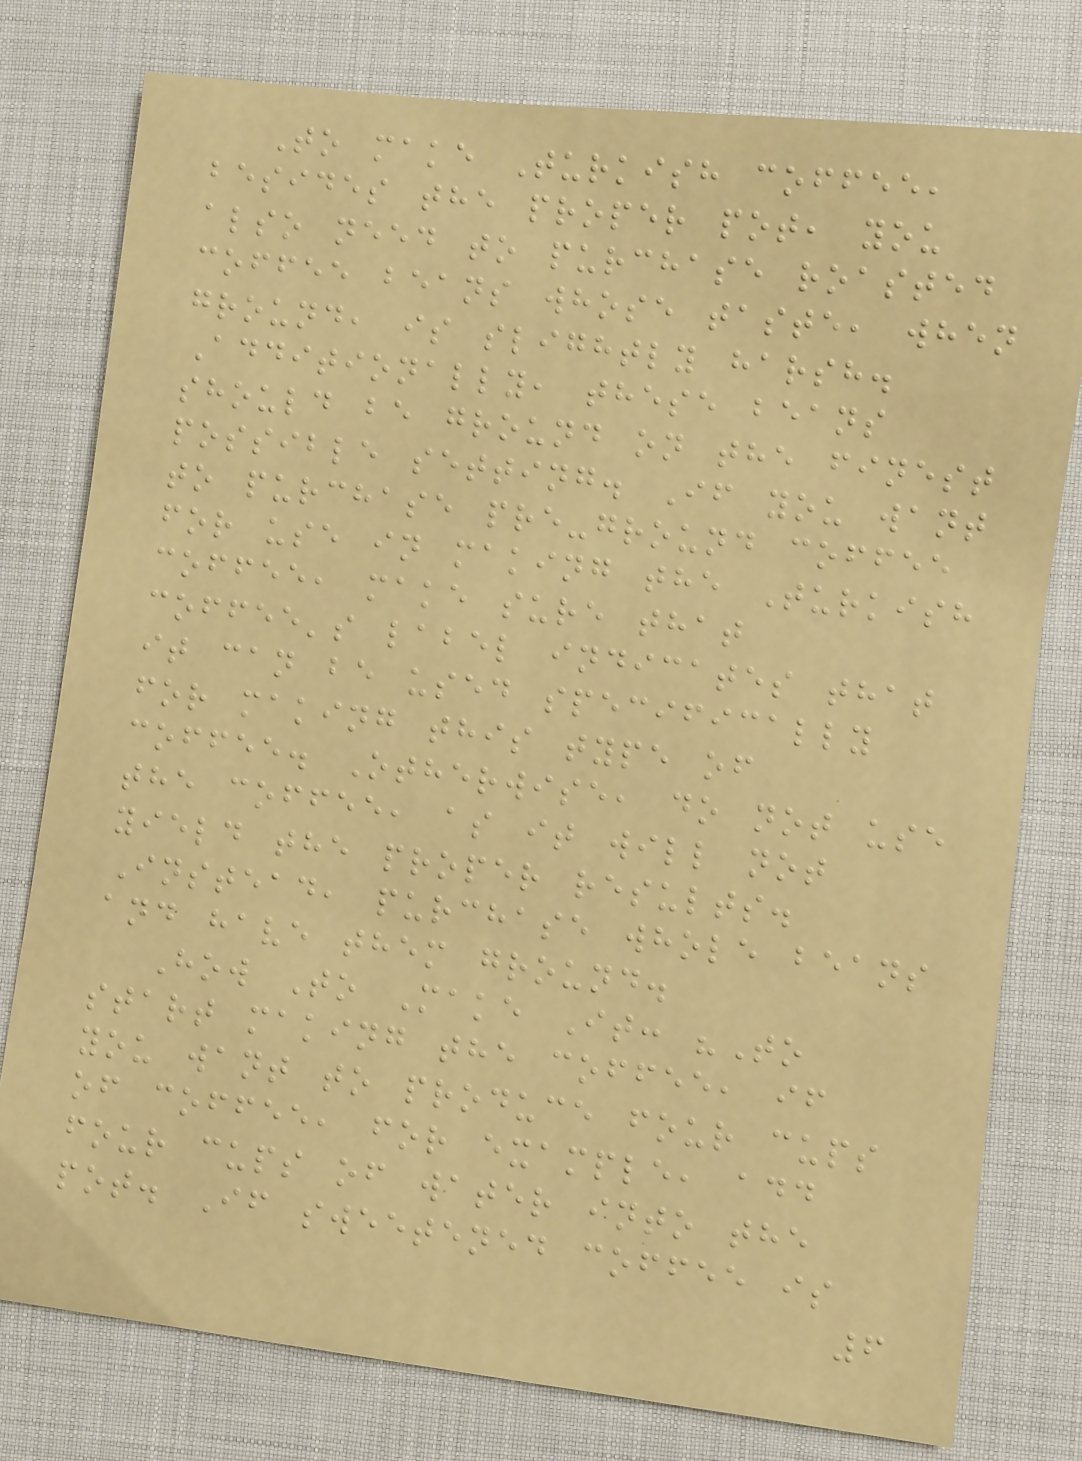To make Turkish coffee,
besides the proper pot, you
also need to purchase roasted
coffee beans whose taste, when
ground, is slightly harsh.
Additionally, these beans
should be ground on the finest
possible setting. If you want
to purchase pre-ground coffee
for use in making the Turkish
coffee, make sure that
coffee's label indicates that
it can be used specifically
for making this type of
coffee. Otherwise, do not use
the coffee, as it will not
yield the proper results.
Instead, purchase whole beans
and have them ground.
How To Make It: "To
start making the coffee, if
you want to produce four cups
of coffee, for example, add
four cups of water into the
pot. If sweetened coffee is
6
